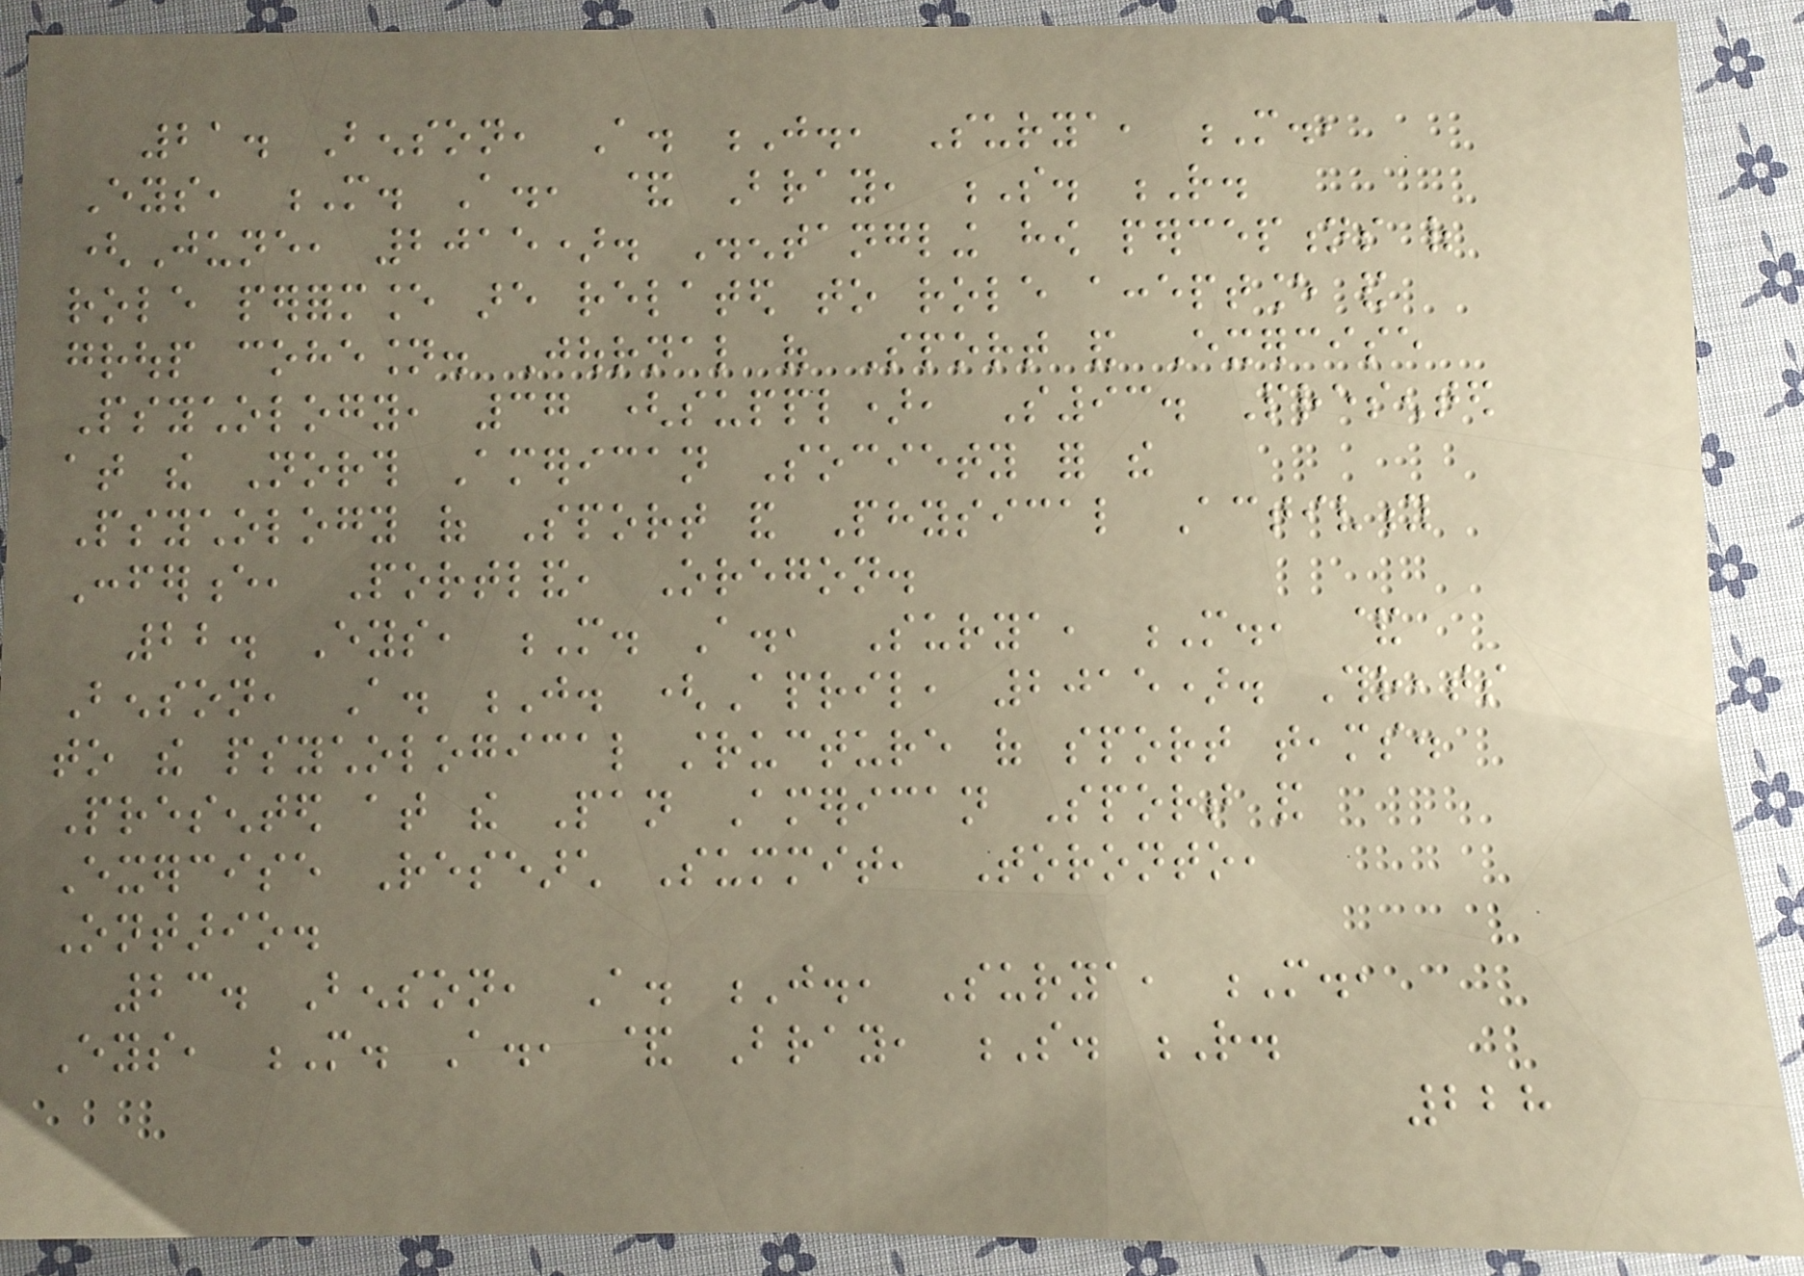21. Benson, A. J., Surya, M.,
Eys, M. A., & Bray, S. R.
(June, 2015). Disentangling how perceptions of
role performance are related to role acceptance and
group cohesion. Journal of Sport and Exercise
Psychology, 37 (suppl), S93. Presented
at the North American Society for the
Psychology of Sport and Physical Activity
Conference, Portland, Oregon.
22. Eys, M. A., Surya, M., &
Benson, A. J. (April, 2015). Threats
to the psychological structure of sport teams.
Presented at the Pan American Sport and
Exercise Research Summit, Toronto,
Ontario.
23. Benson, A. J., Surya, M.,
Eys, M. A., & Bray, S. R.
228
